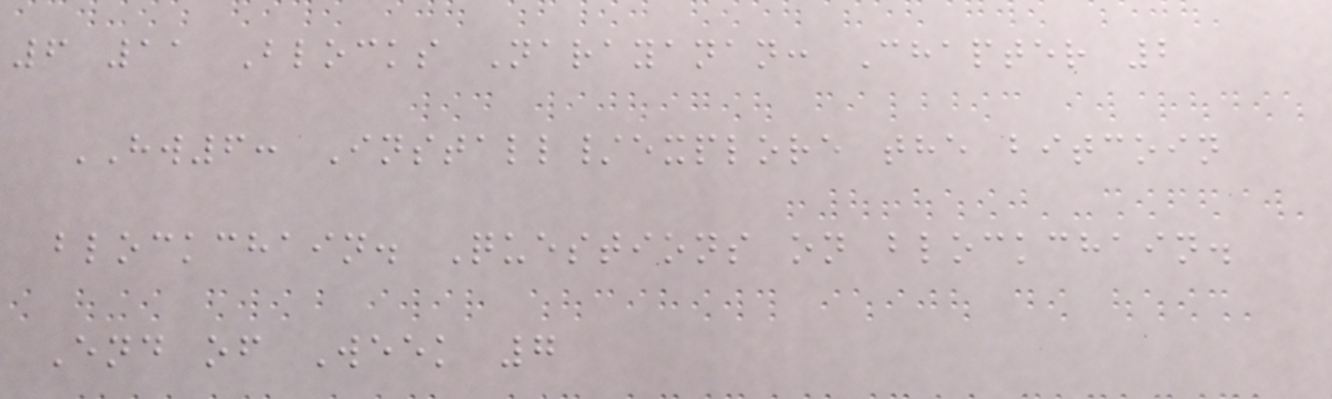6 11 Blocks Narayanan: Chapter 2
HW6: Install/explore the bitcoin
blockchain. Questions on blockchain.
End of Week 7
